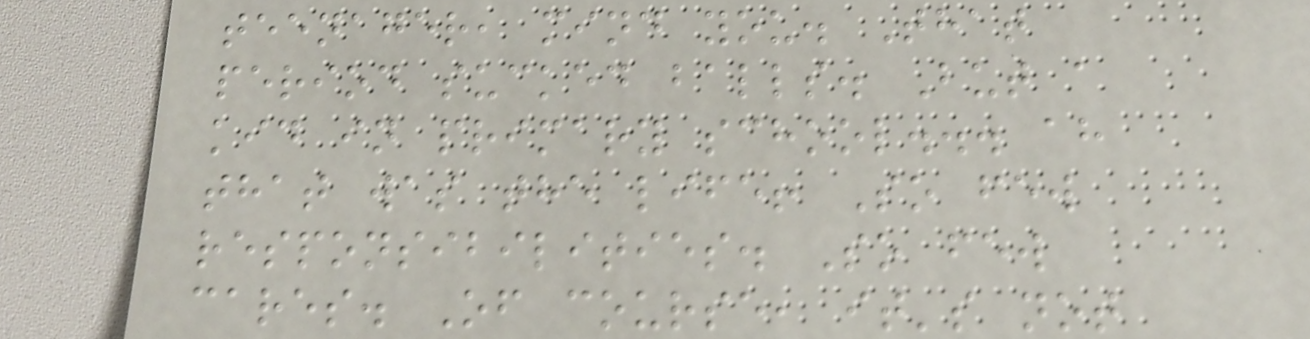teenager, mind you. That
period sucked balls. But a
kid in primary school... ah
that was the life! So few
responsibilities. So few
cares. Of course, it's not
